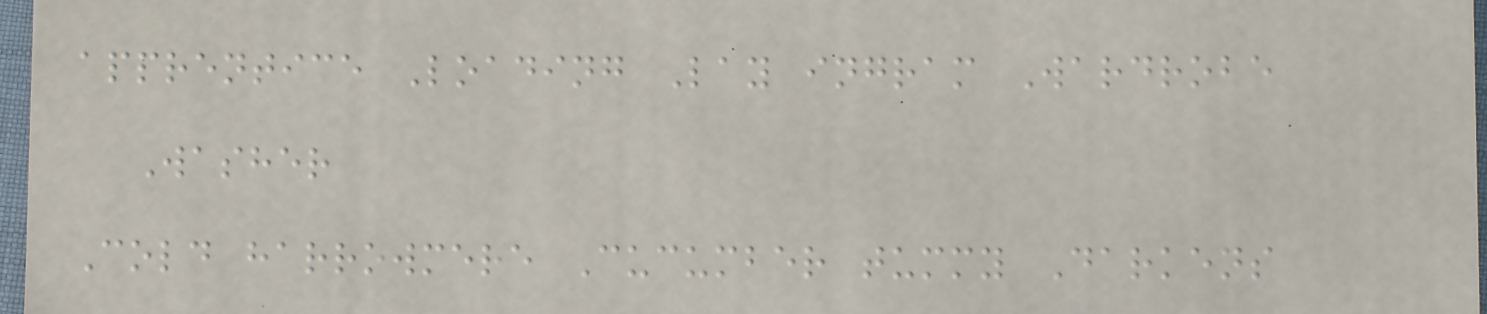apprentice Loading Lay ingram Wardrobe
Washer
Cold harrowmere Cucumber tummy Darkens
